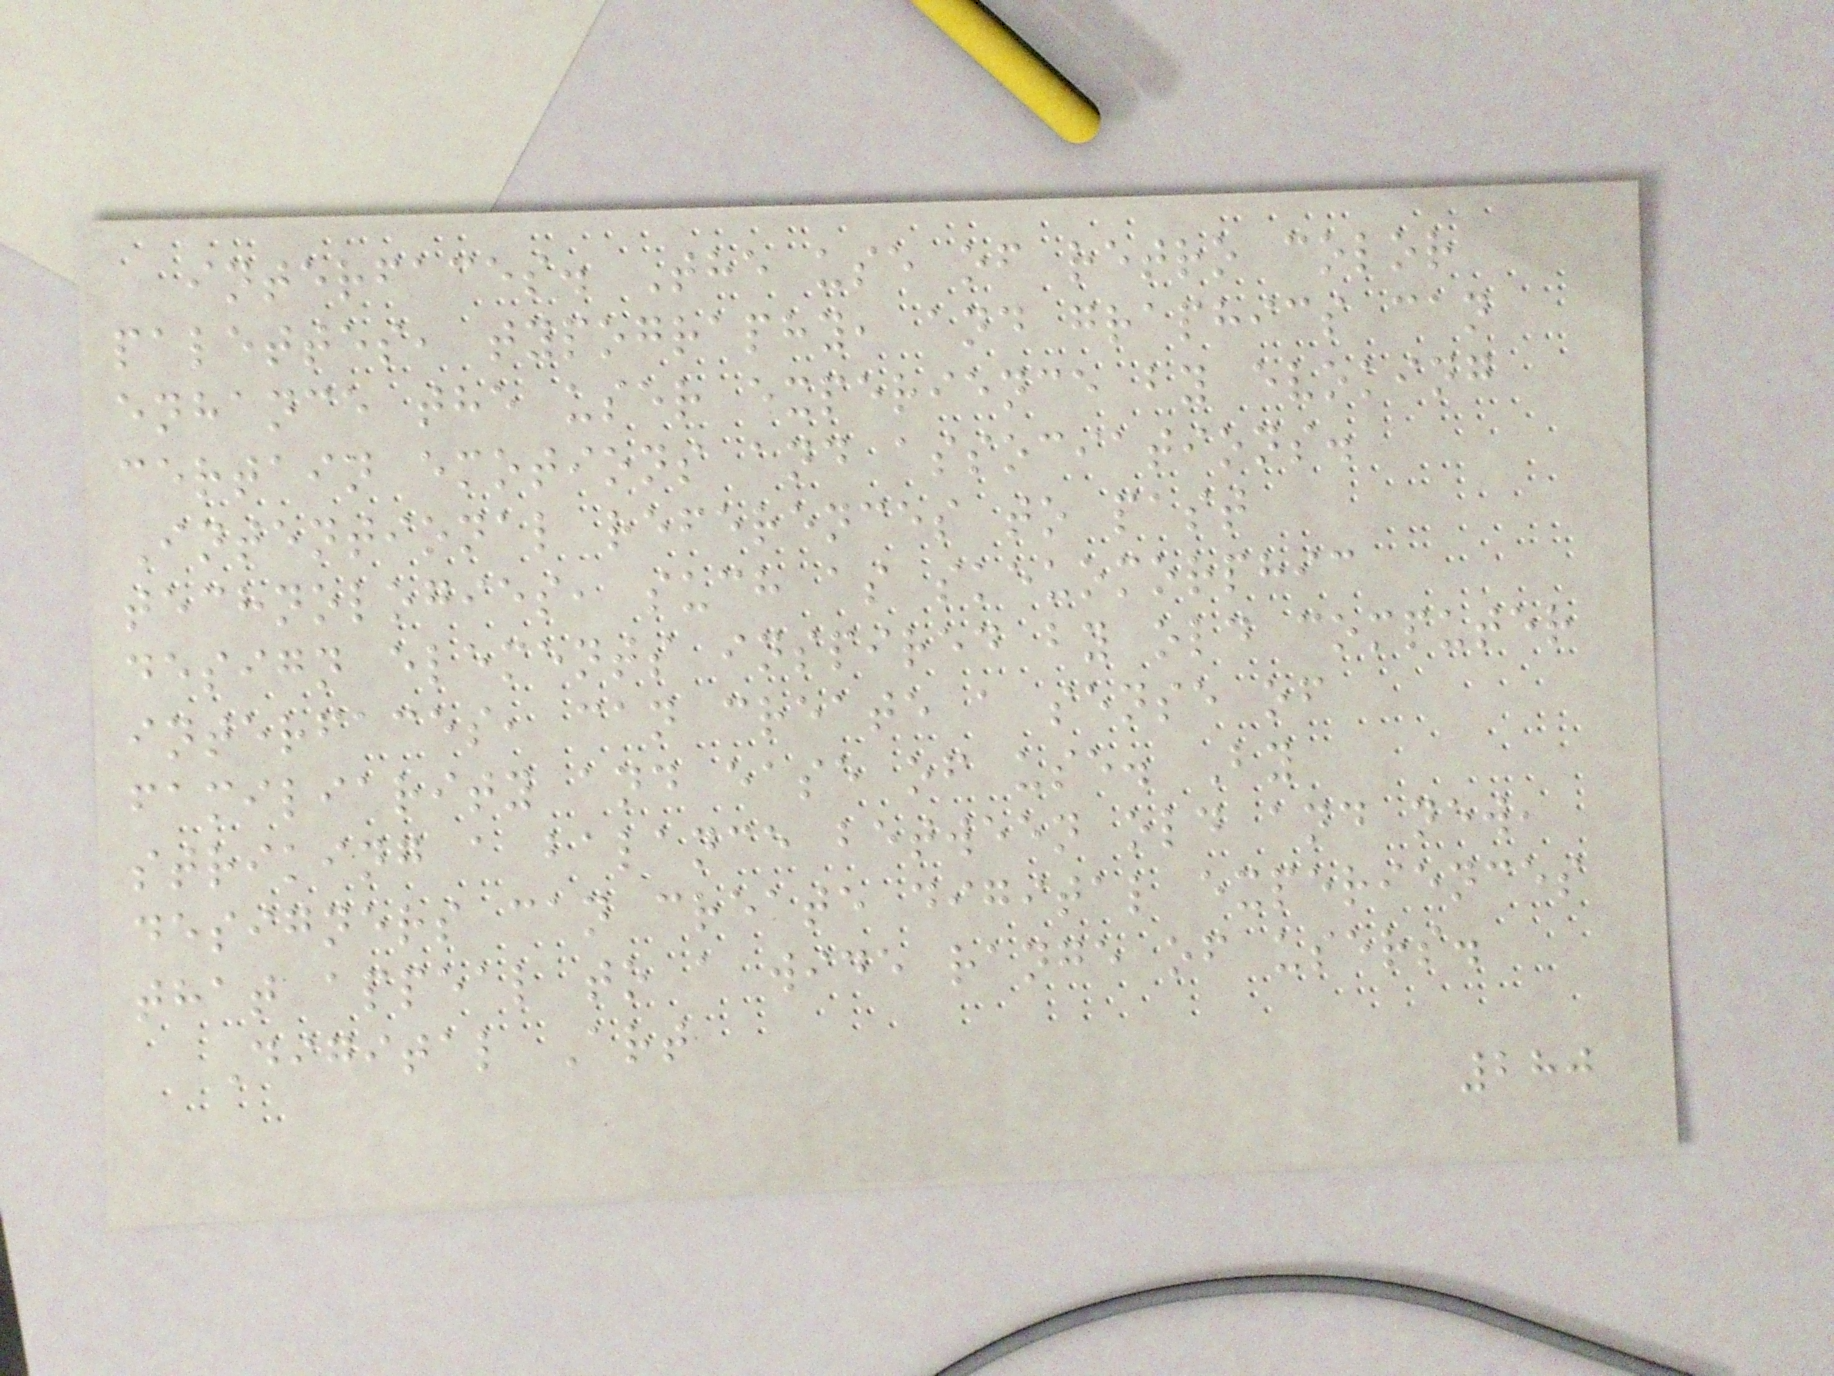interfaces. The use of retro color
palettes, typography, and graphics can
enhance the user experience by evoking
certain emotions and associations.
Intentional references to past
technologies, such as skeuomorphic
design elements inspired by old computer
interfaces, can create a sense of
familiarity and ease of use. By
striking a balance between old and new,
designers can create digital experiences
that appeal to a wide range of users.
Digital Art
280
